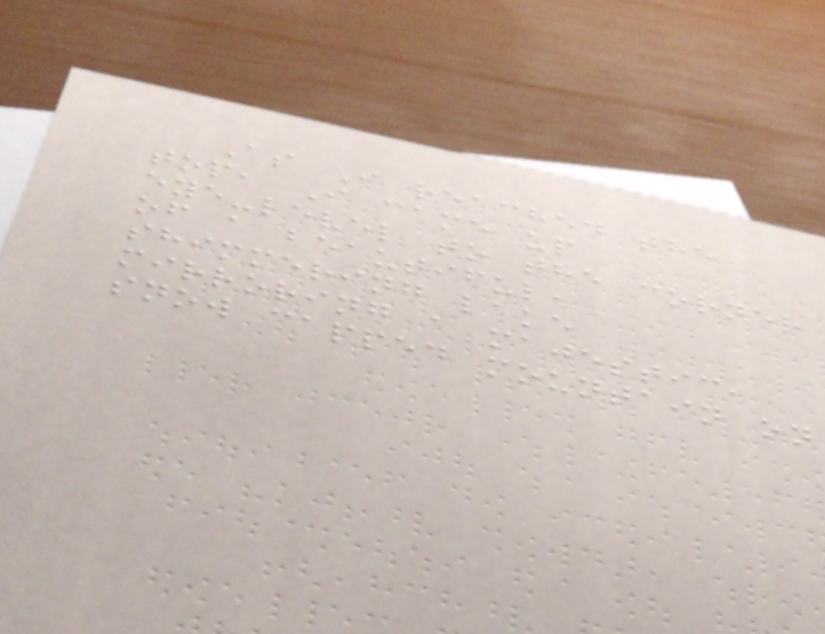As I reached the
top, I came up
eye-level to the corner
of a beautiful,
shimmering lake
mirroring a majestic,
snow capped mountain on
